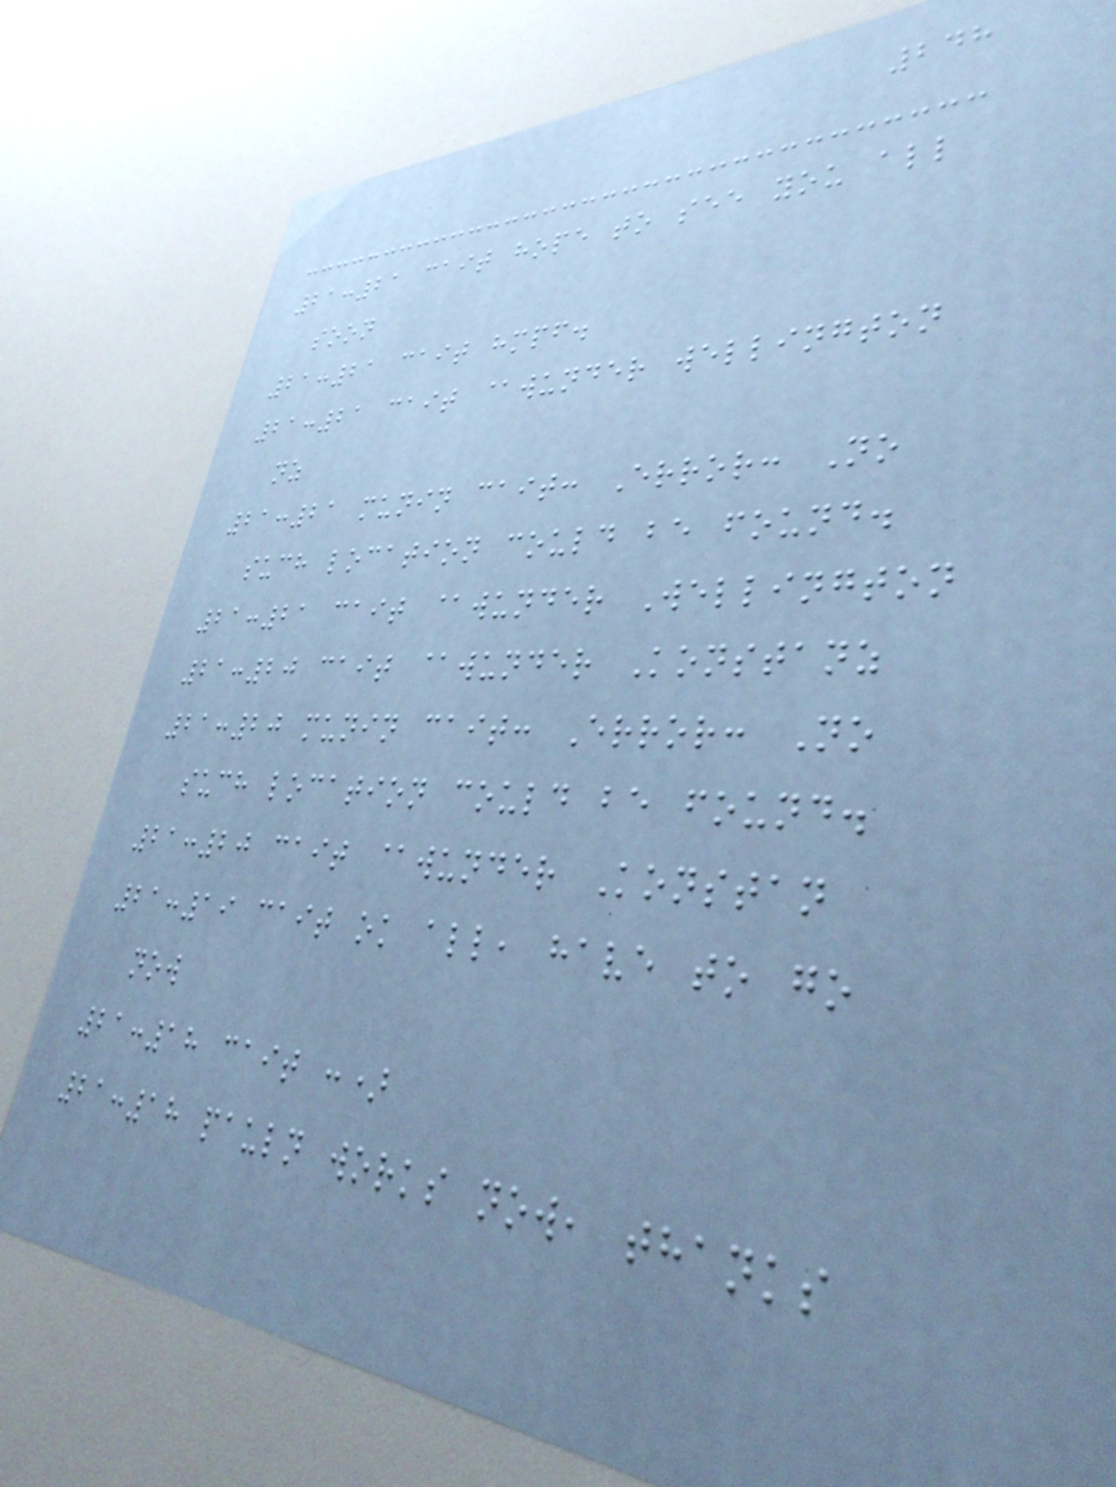248
21:21 cait hope to see you all
soon
21:21 cait hmpf.
21:21 cait @wunder wellington
nz
21:21 munin cait: Error: No
such location could be found.
21:21 cait @wunder Wellington
21:20 cait @wunder Konstanz
21:20 munin cait: Error: No
such location could be found.
21:20 cait @wunder Konstan
21:19 cait ok all, have to go
now
21:18 cait :)
21:18 pauln works now, thanks
